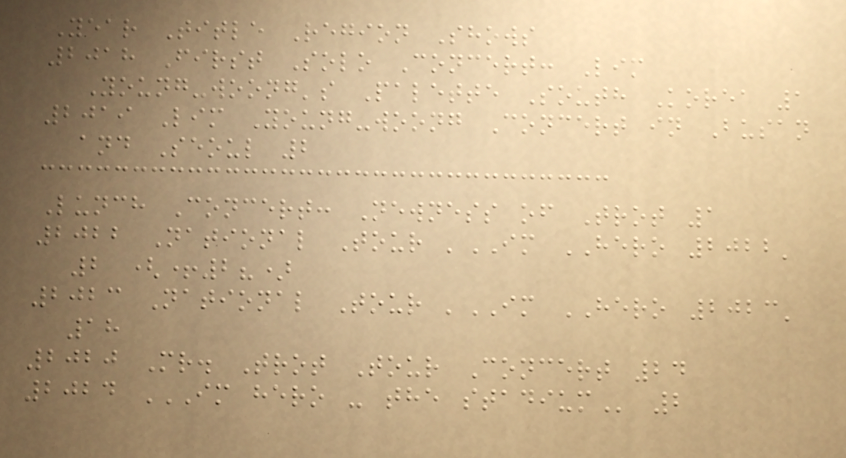Year Title Region Shows
2018 First Solo Concert: Lim
Young-woong's Palette South Korea 1
2019 Lim Young-woong Concert in Busan
and Seoul 2
Lunch Concert: Newness of Trot 1
2022 National Tour 'IM HERO 2022'
2 (+2?)
2023 National Tour 'IM HERO 2023'
18
2020 Mr. Trot Tour Concert 24
2024 IM HERO - THE STADIUM 2
